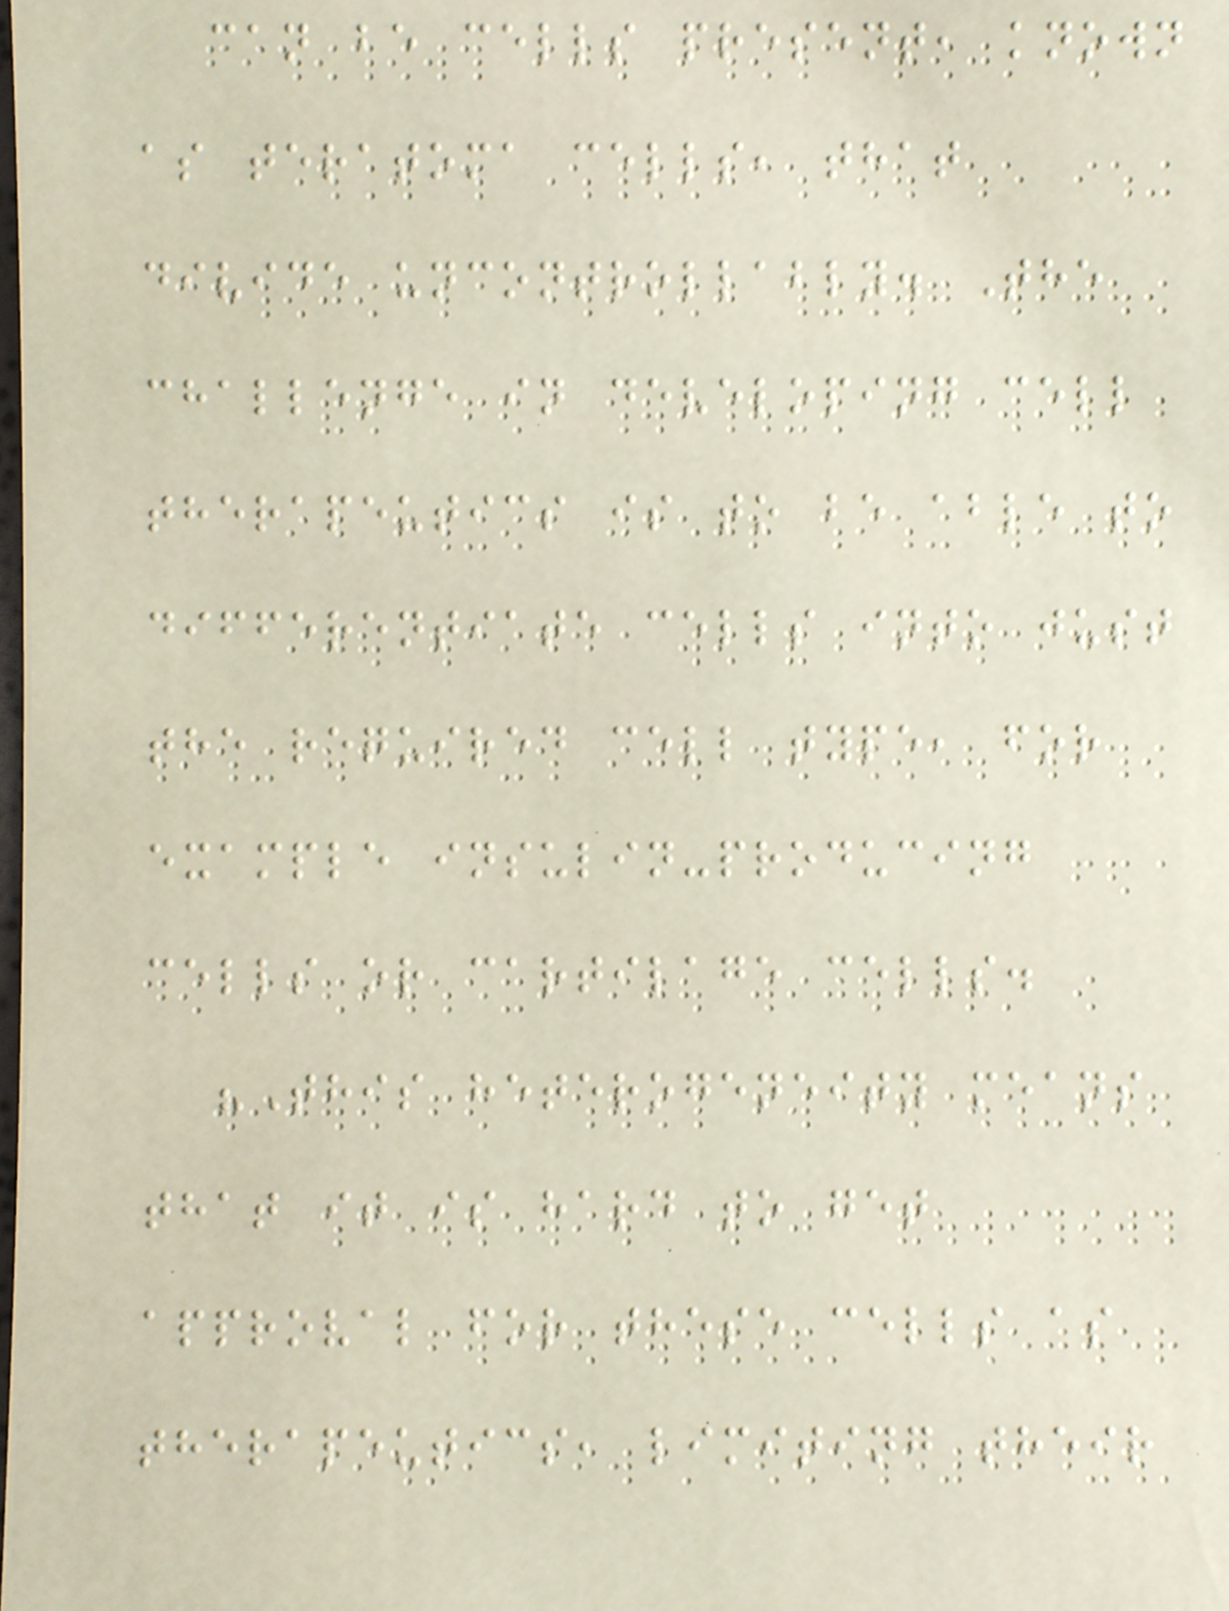can be cells present, known
as teratoma cells, that
divide uncontrollably. The
challenge in developing cell
therapeutics is to be able to
differentiate cells into just
the required cell type, for
example insulin-producing
cells or cartilage cells.
"This heterogeneity means
that it is hard to get
approval for these cells as
therapeutics, limiting their
